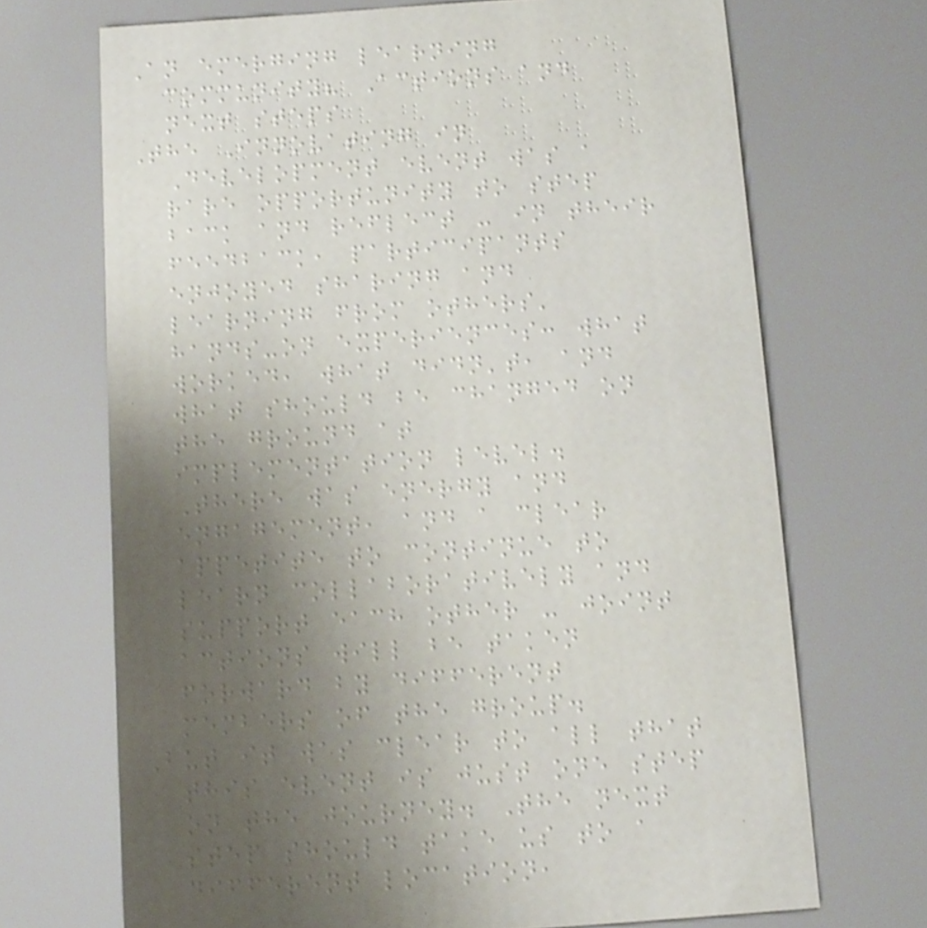An emerging learning
community? Actions and
next steps
The Innovating in
Development event was a
rare opportunity to step
back and reflect - in their
feedback, participants
enjoyed sharing and
learning from others'
hands-on experiences: what
worked, what didn't, and
what should be changed on
the ground at
implementation level.
There was energy and
engagement, and a clear
appetite to continue to
learn collaboratively and
support each other - joint
actions will be taken
forward by different
members of the group.
But it was clear to all that
this event is just one step
on the journey. The next
step should take us to a
different location,
